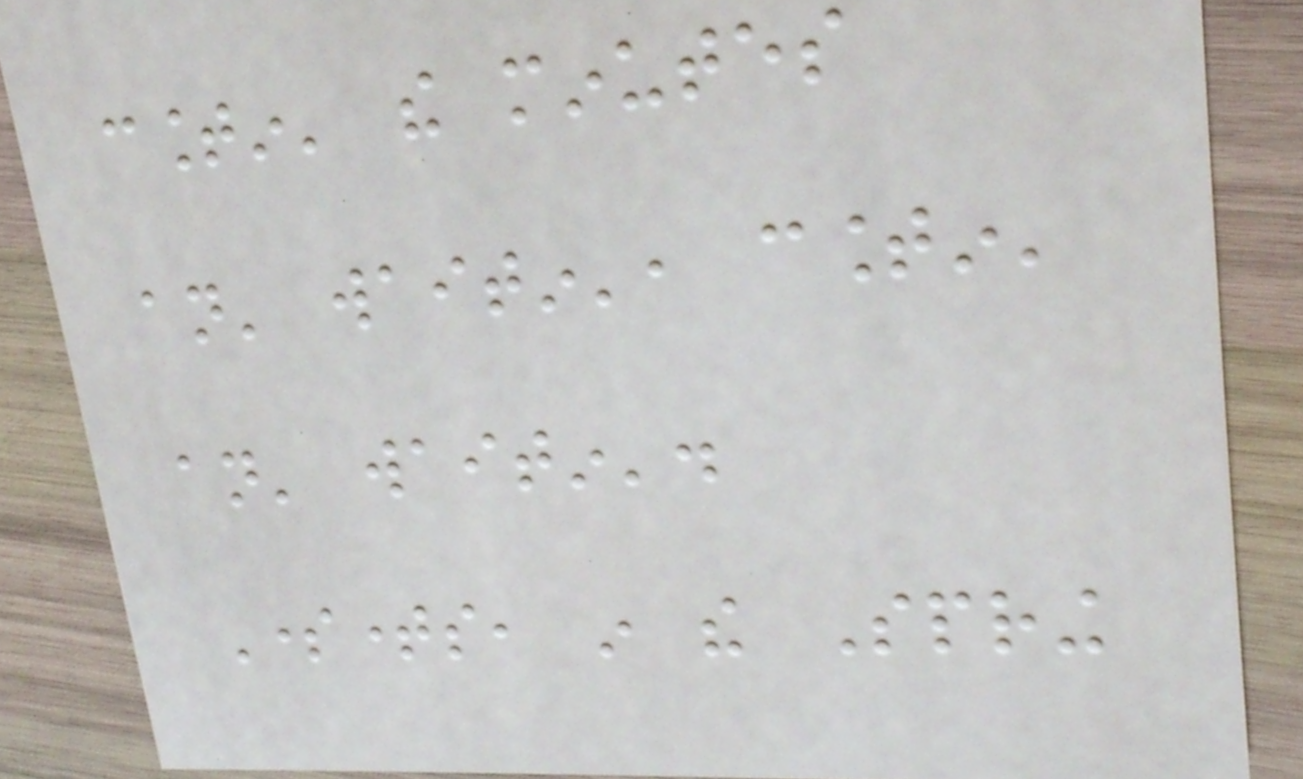countin' the minutes
an' waitin', countin'
an' waitin'.
Sometimes, in the Spring
